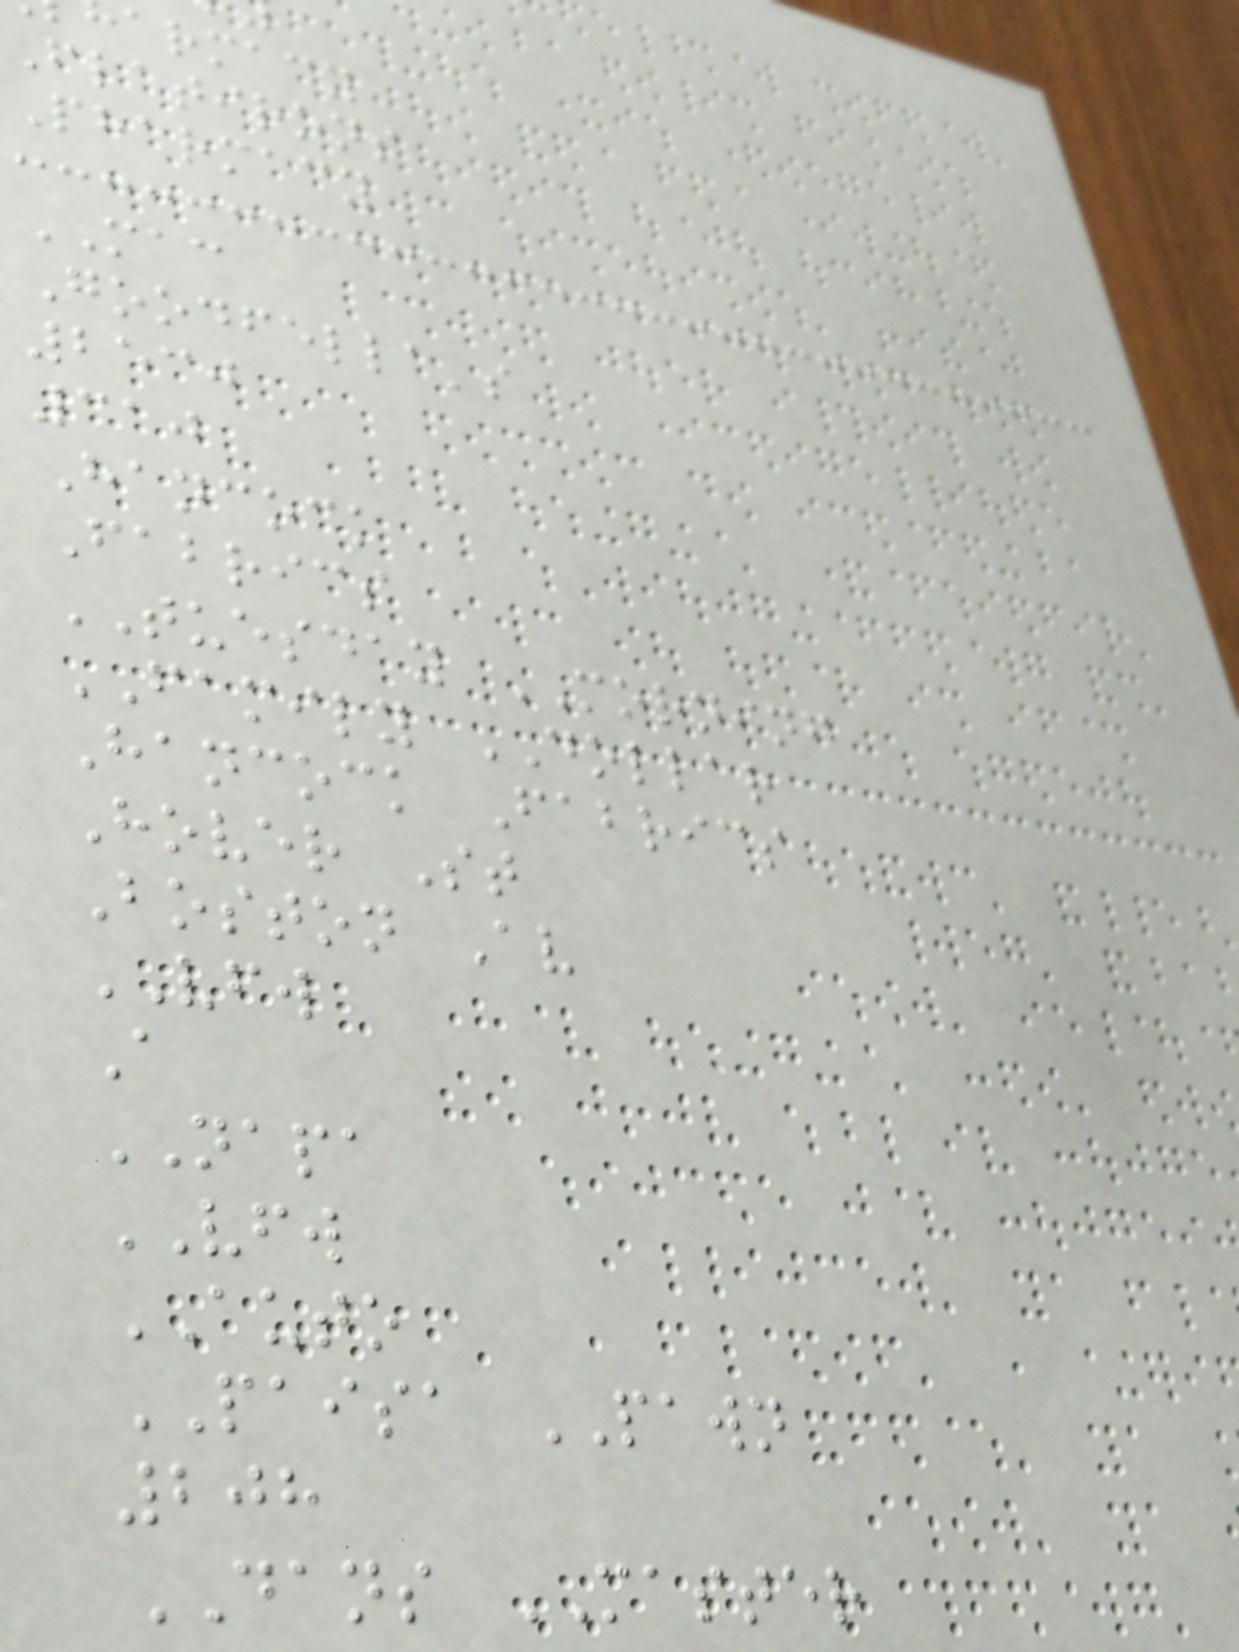armacy
Flatirons
Pharmacy
MAC
Goodfella's
2530
310
Hancock
Fabrics
TUESDAY MORNING
FAMILY DOLLAR
Hancock Fabrics
Hover St
Boston Av
VFW
A
NAPA
VFW
AUTO
PAISA PAWN
208
DANS MASTER
